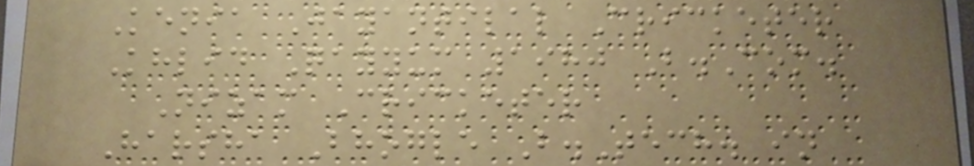Kenia Jayantilal Cricketer
Khlid Qayyum 1980 B.Com.
Nizam Cricketer
Harsha Bhogle B.Tech. in
